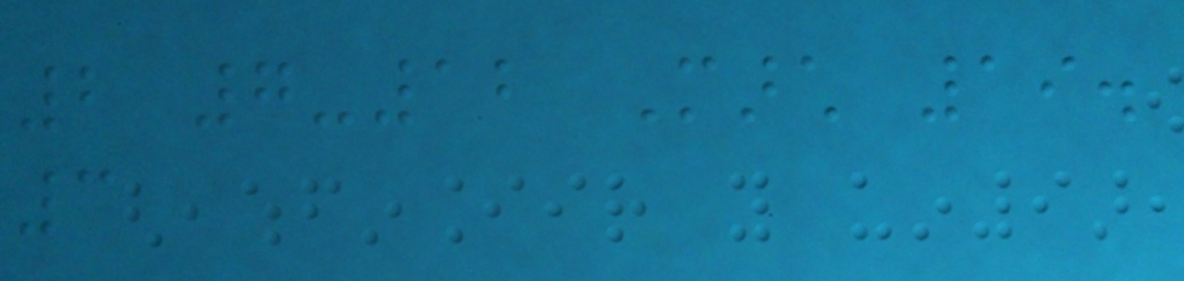2 7-12 March 19.
3
